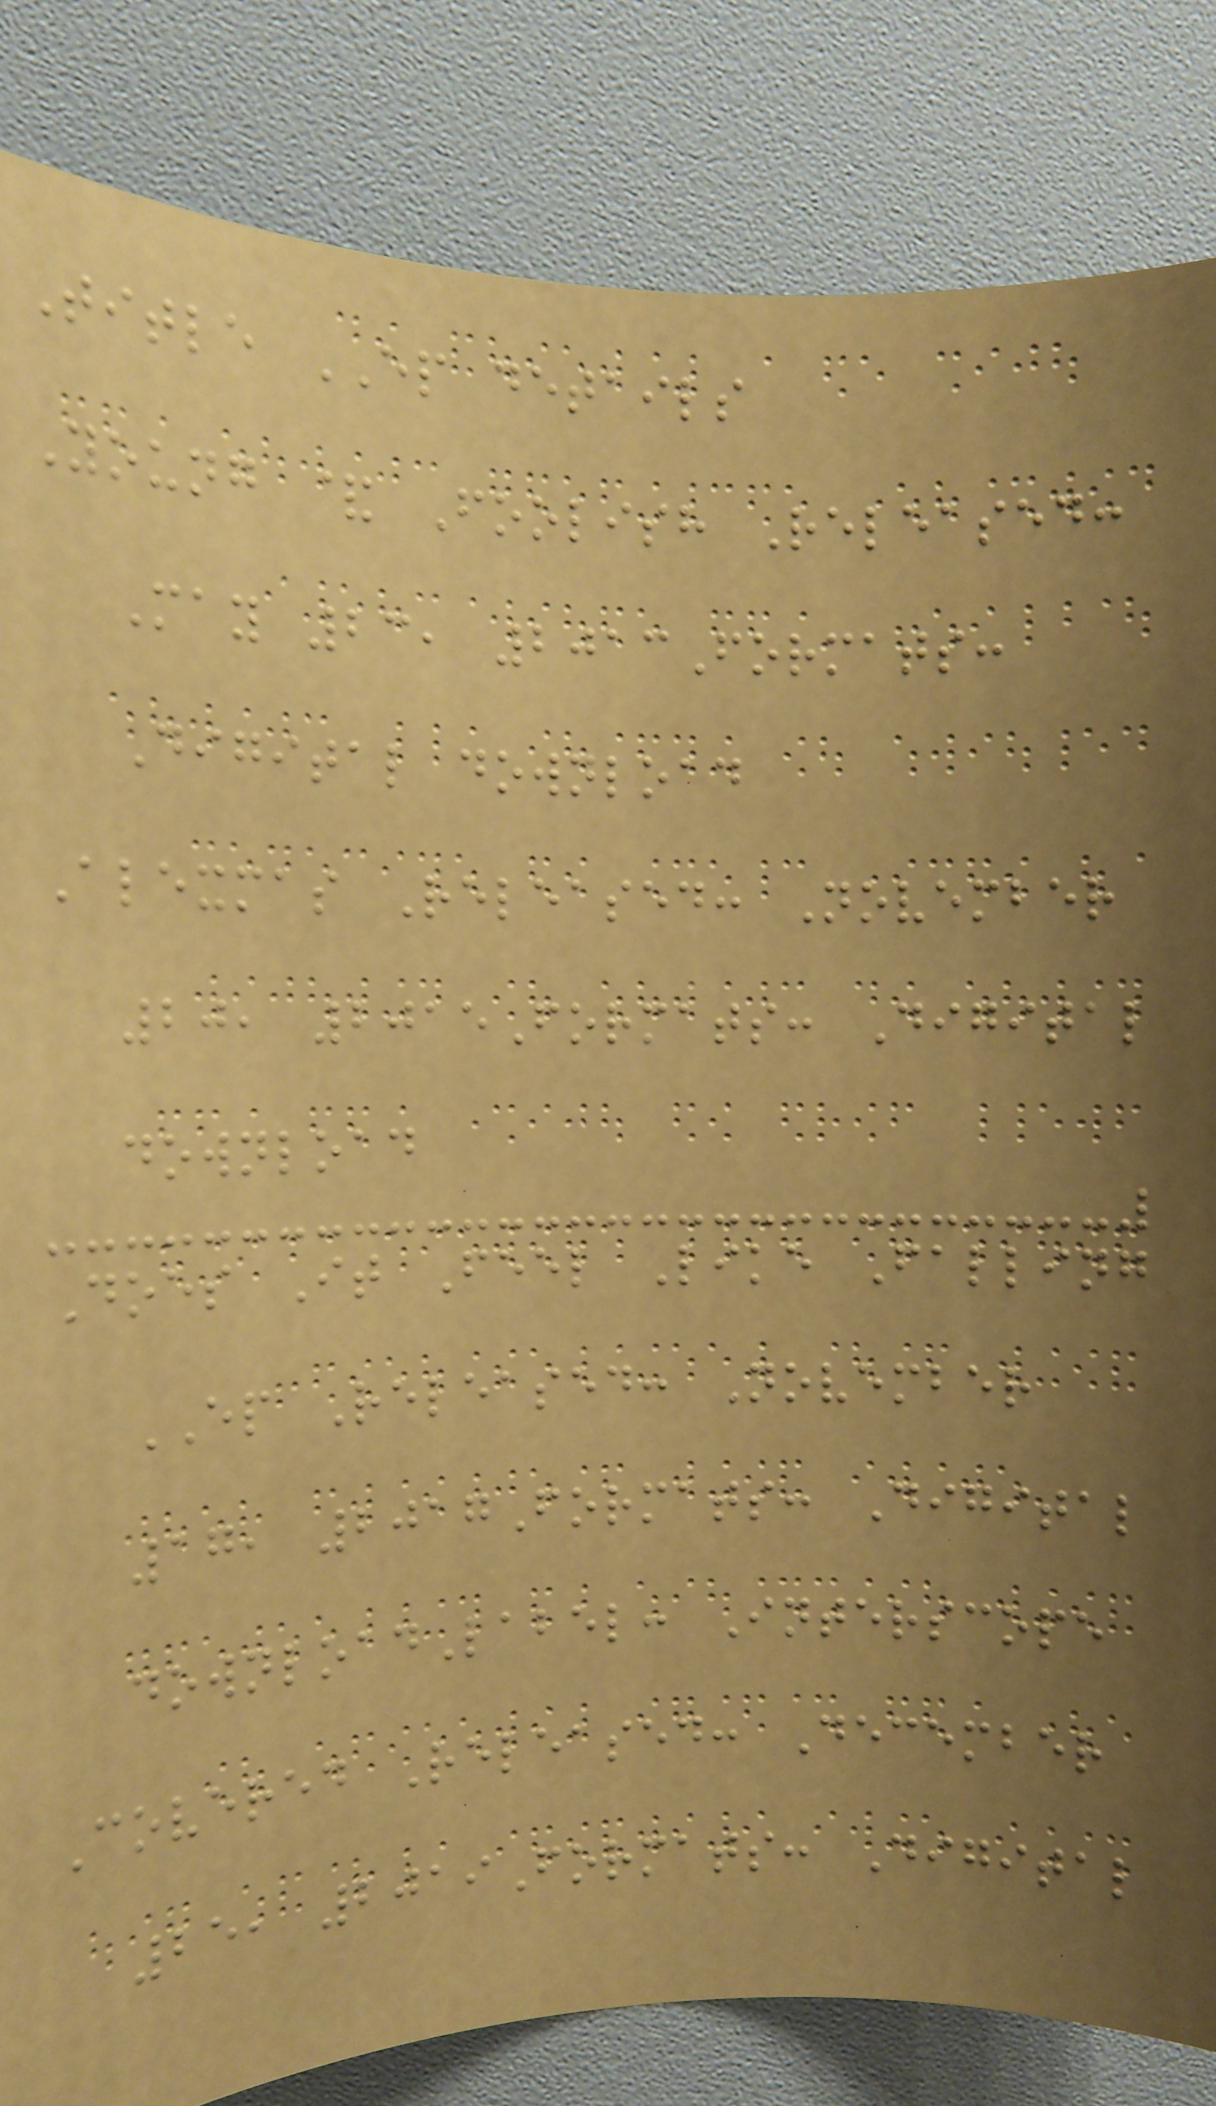Title EP details
Young & Foolish Released:
May 23, 2013Formats:
Digital download
Alexmas Released: November
20, 2015Formats: Digital
download
Does It Feel Like Falling
EP Released: November
17, 2017Formats: Digital
downloadLabel: Interscope
Covered Released: December
25, 2019Formats: Digital
